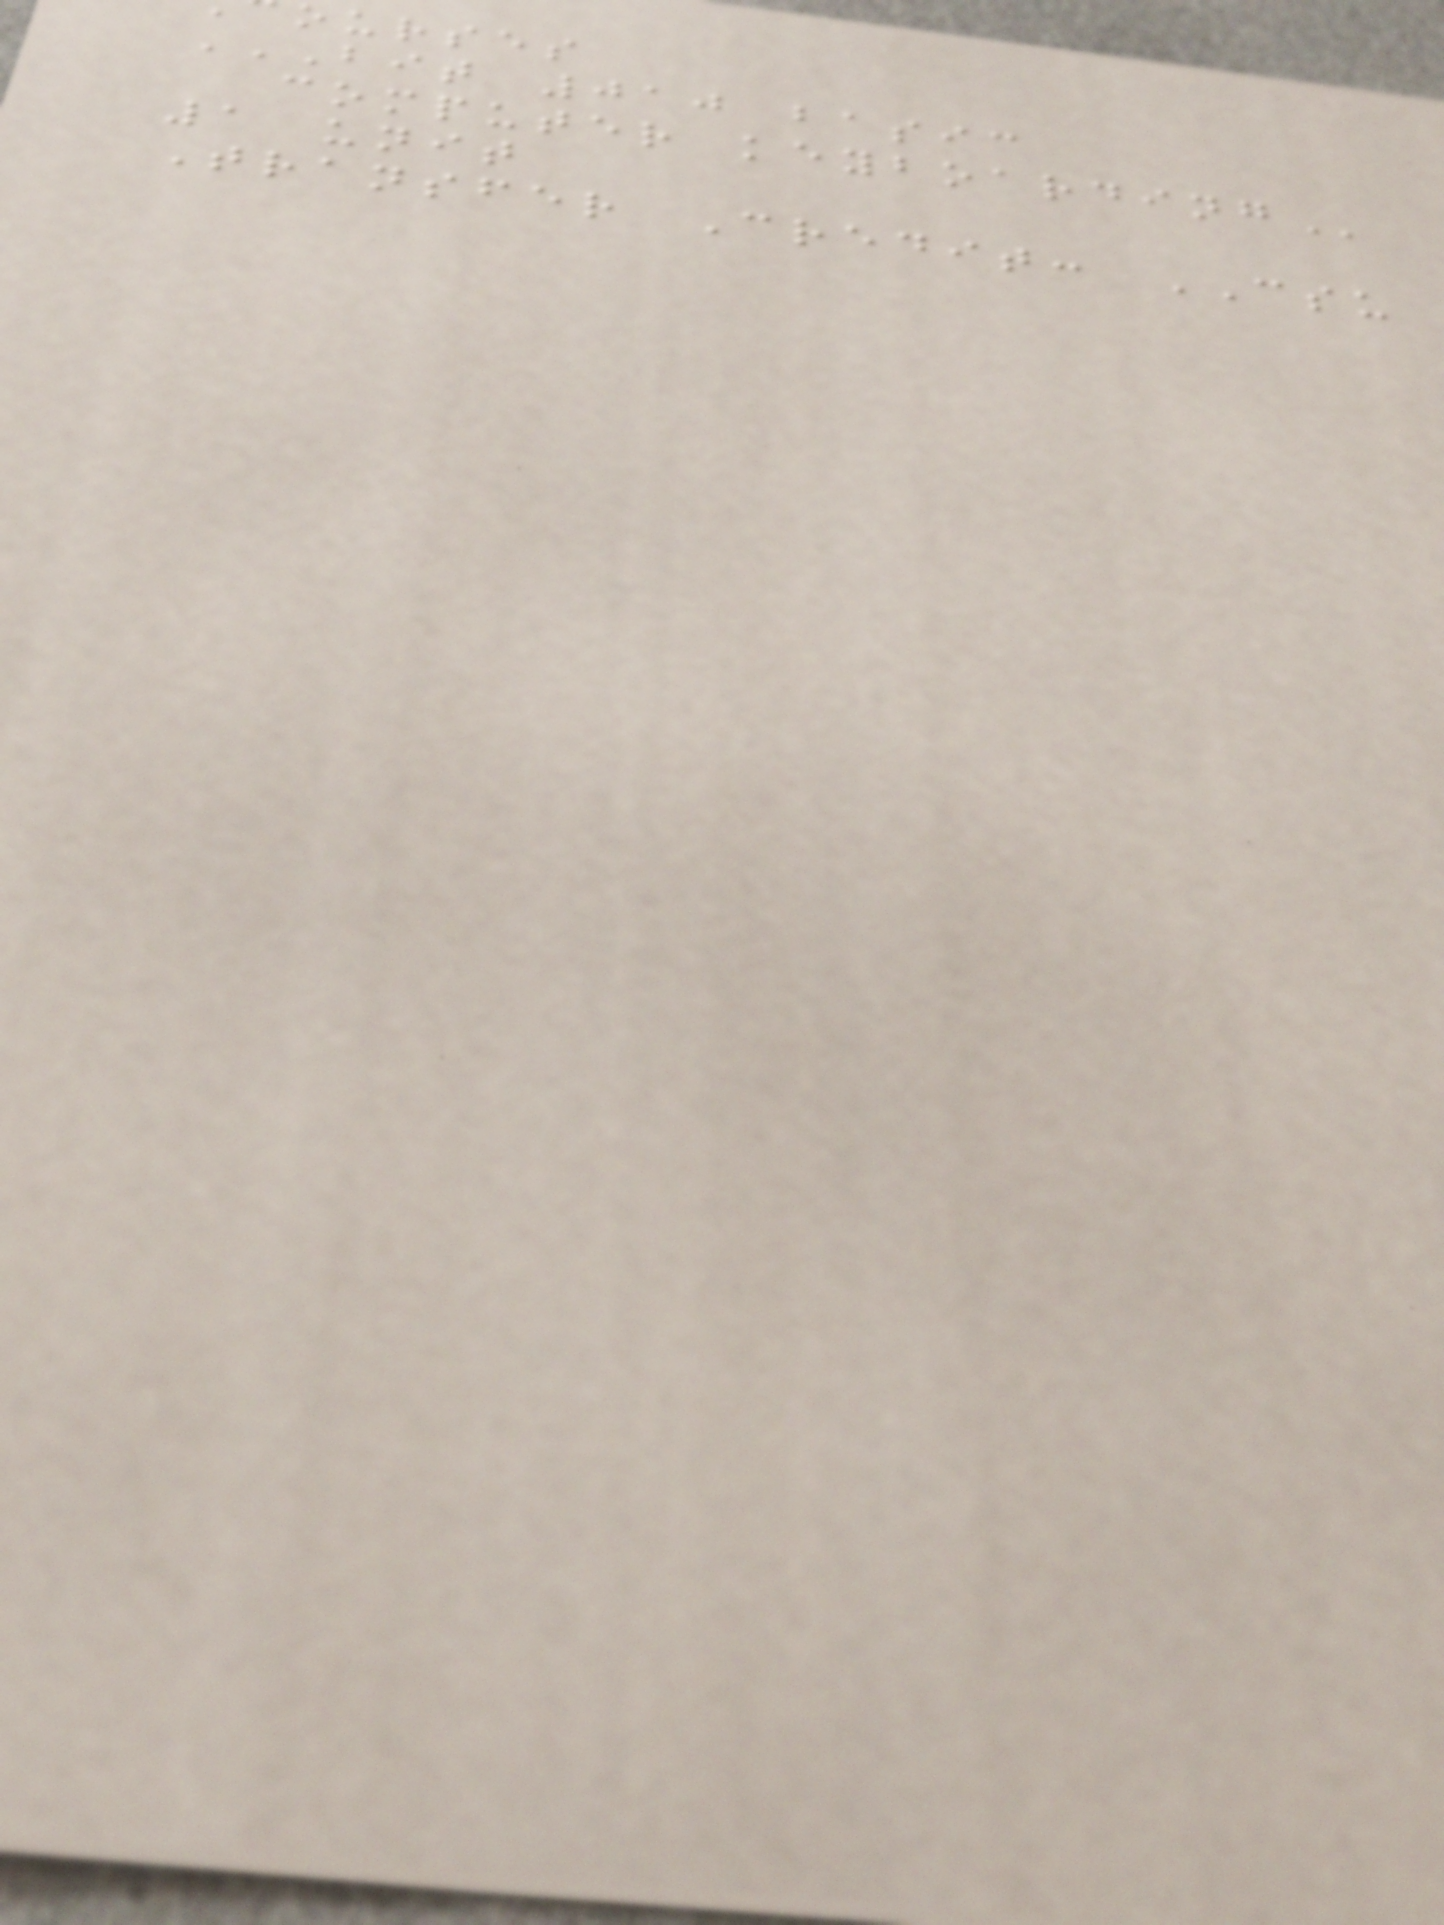ourses
BIT 010 BASIC
computer
1 unit
Transfer Credit: CSU
